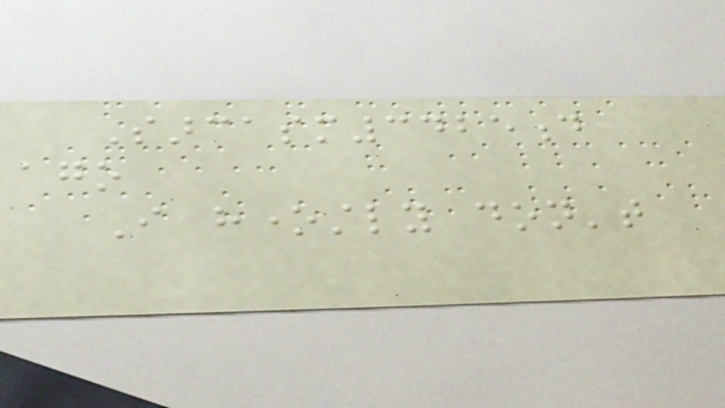Sarcasm3425d
ago
I honestly don't
